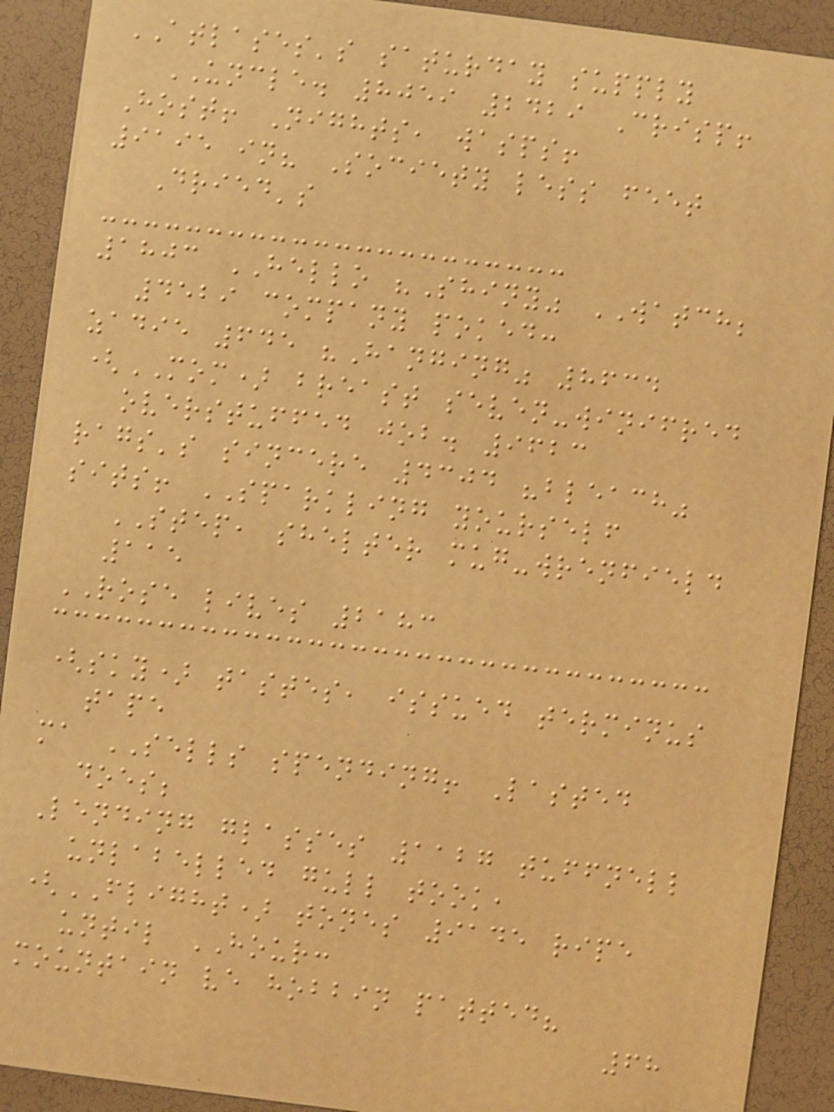ATLASES's saturday supply
UNCLE. 8059 2429 Crisp!
Host! Nights, wasps!
9195 in? Society less feet
Dried's
1803 HELLO "Shiny" WATCH;
4529 company poked:
zadie 645 "Hanging" 8634
(MOM) breast seven-winifred
overstuffed job. 9623
rags's sincere 4304 "bleach"
sits! SPARKLING yourself
STEP, shelter mug-wrenfield
115
ROSE lives 2183
(sky) tastes, issued terminus
tape
ma SELLS spending! Lasted
does;
Lending glasses 1127 tuffnell
unlabelled gull took,
(FLIGHT) tones 9145 ripe
until HOUR:
mountain ve hobbin patted?
68
